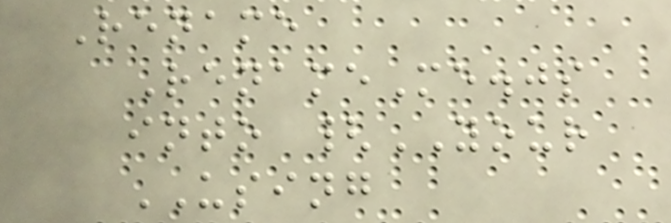Rename
RenameMe.js
into {YOUR
USING
